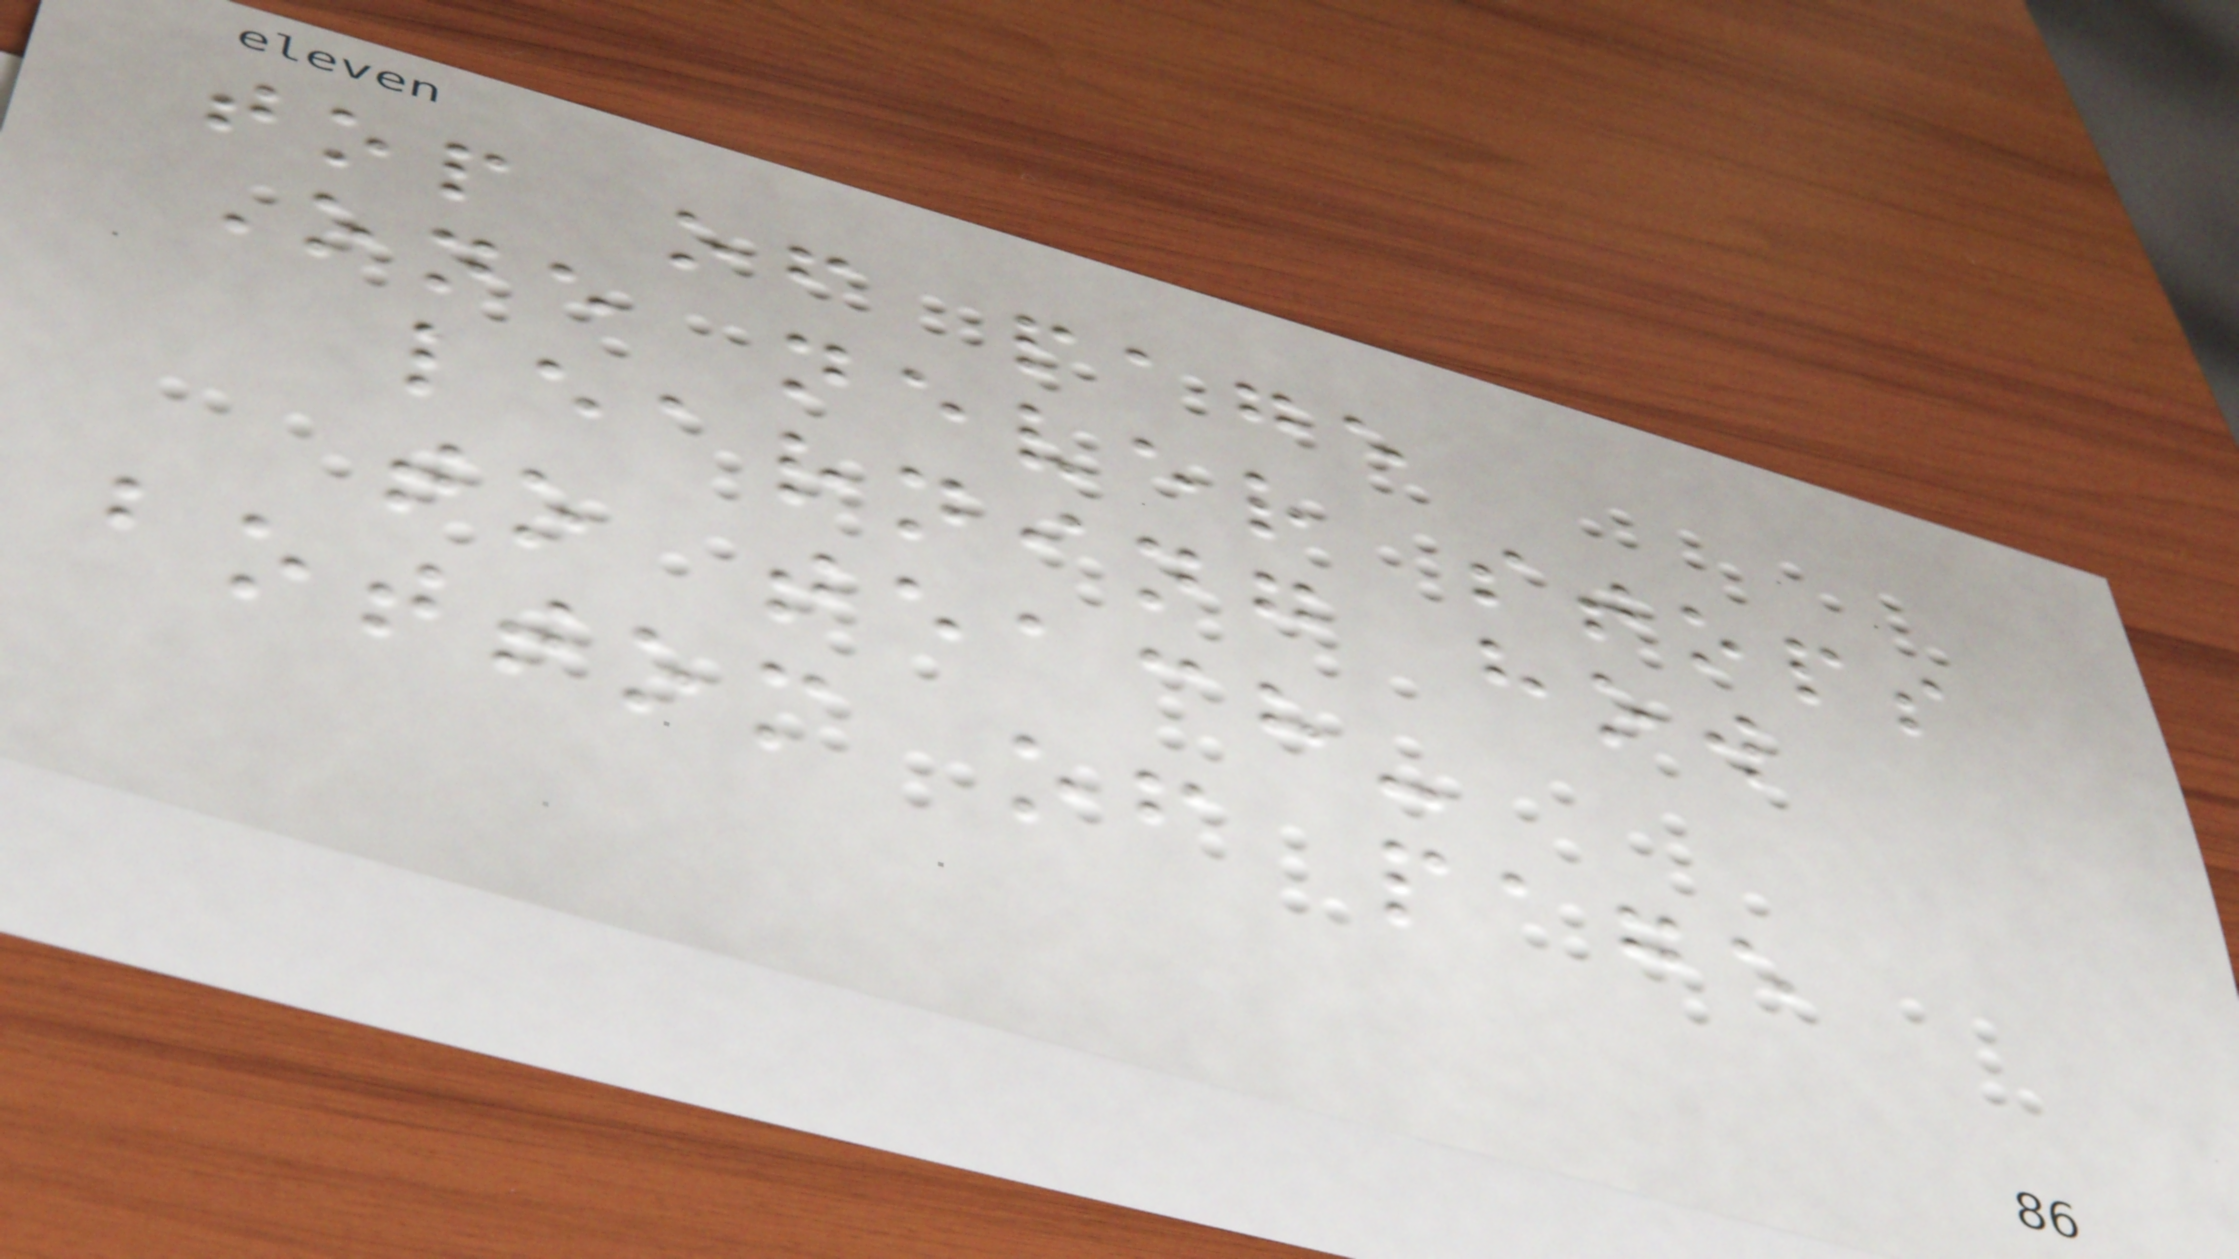top of page
One never stops
learning how
to teach-
bottom of page
